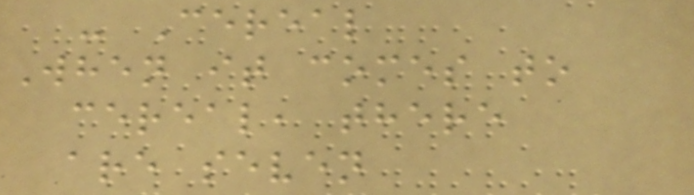- Cereal
When it comes to
cereal, there
are seven
